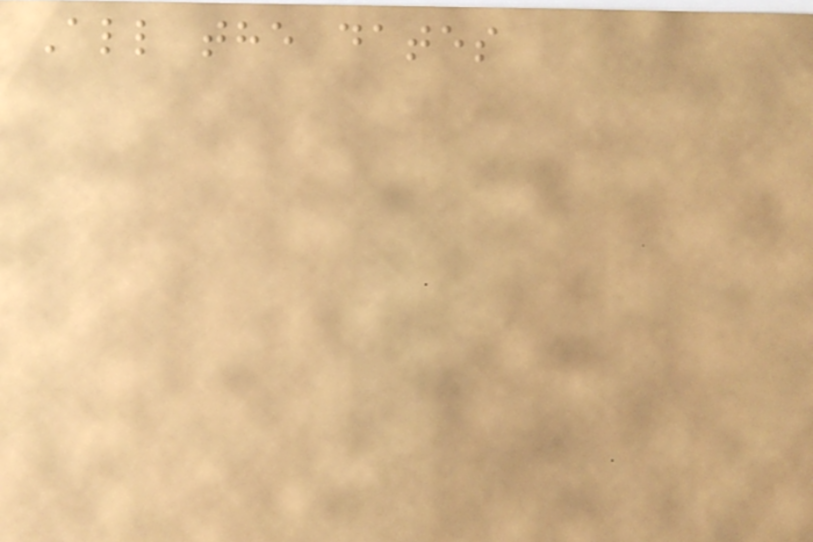All the dates
